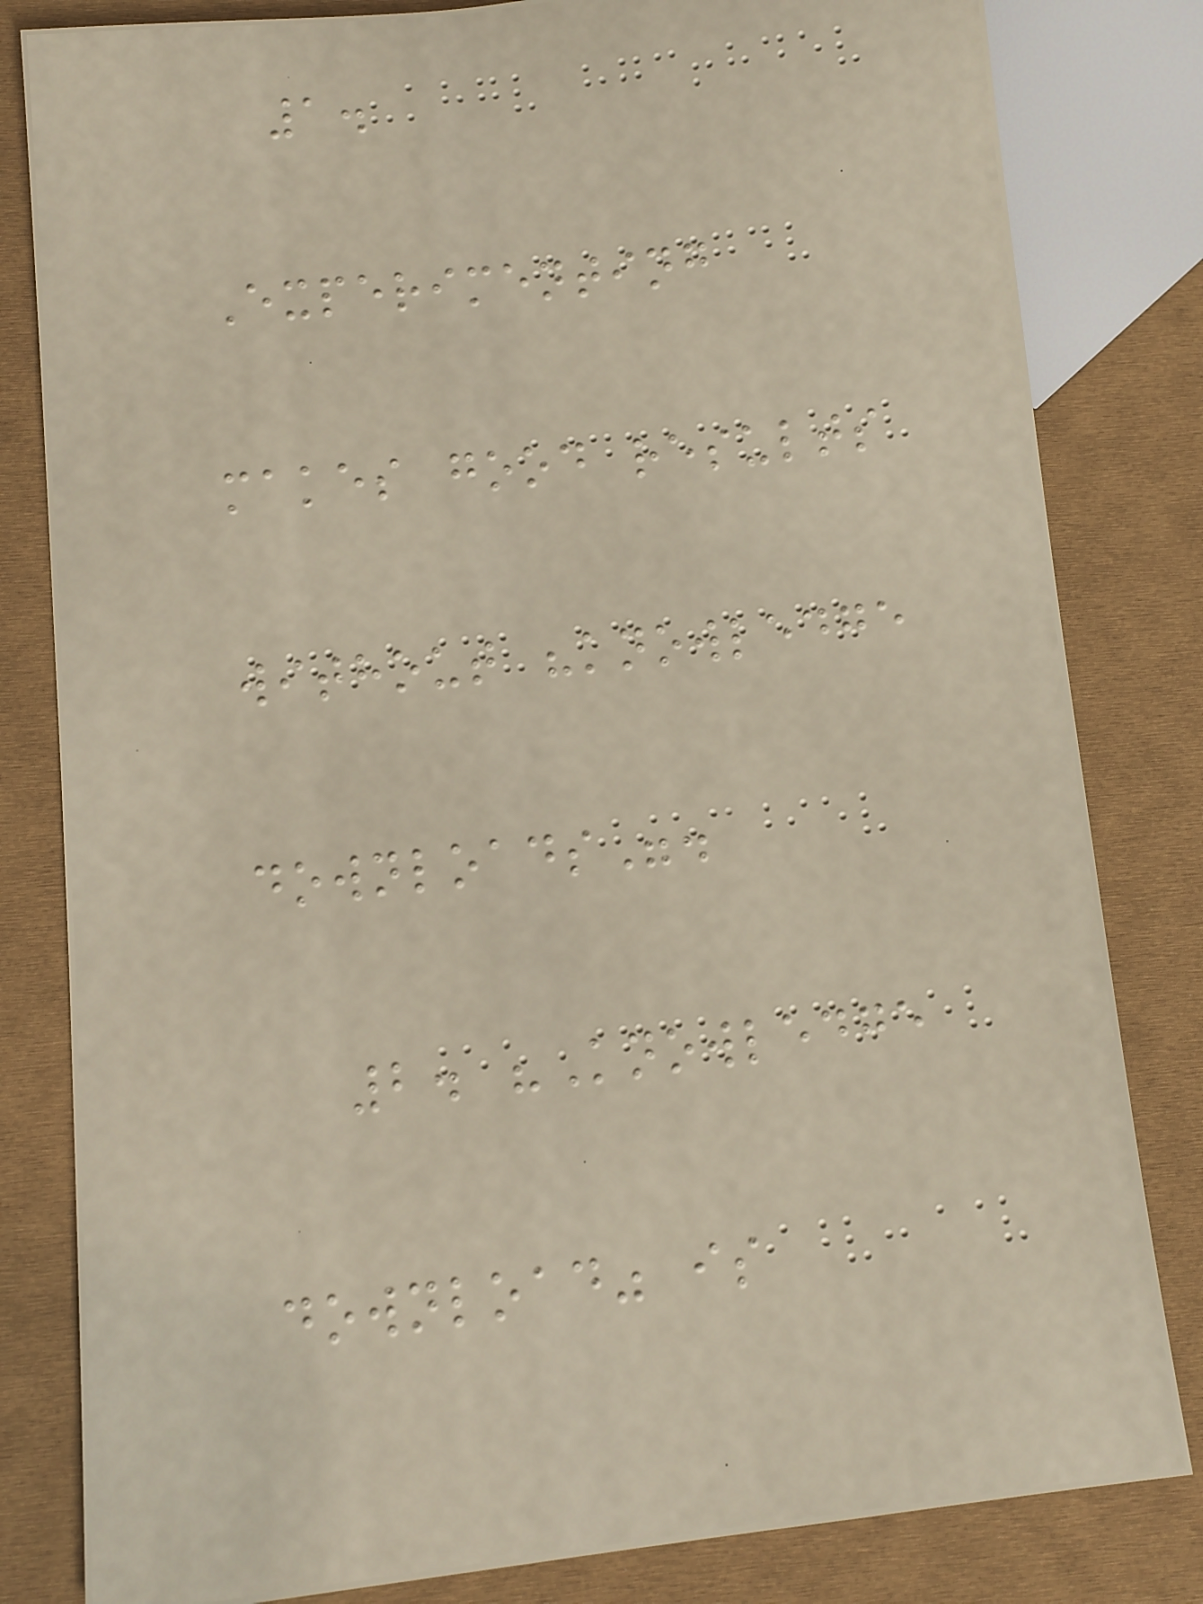1.
Experimenting
makes good results
without "knowledge
downloads".
2. "Knowledge
download" is
